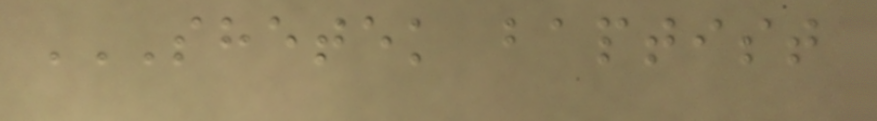SHETEK BAPTIST
